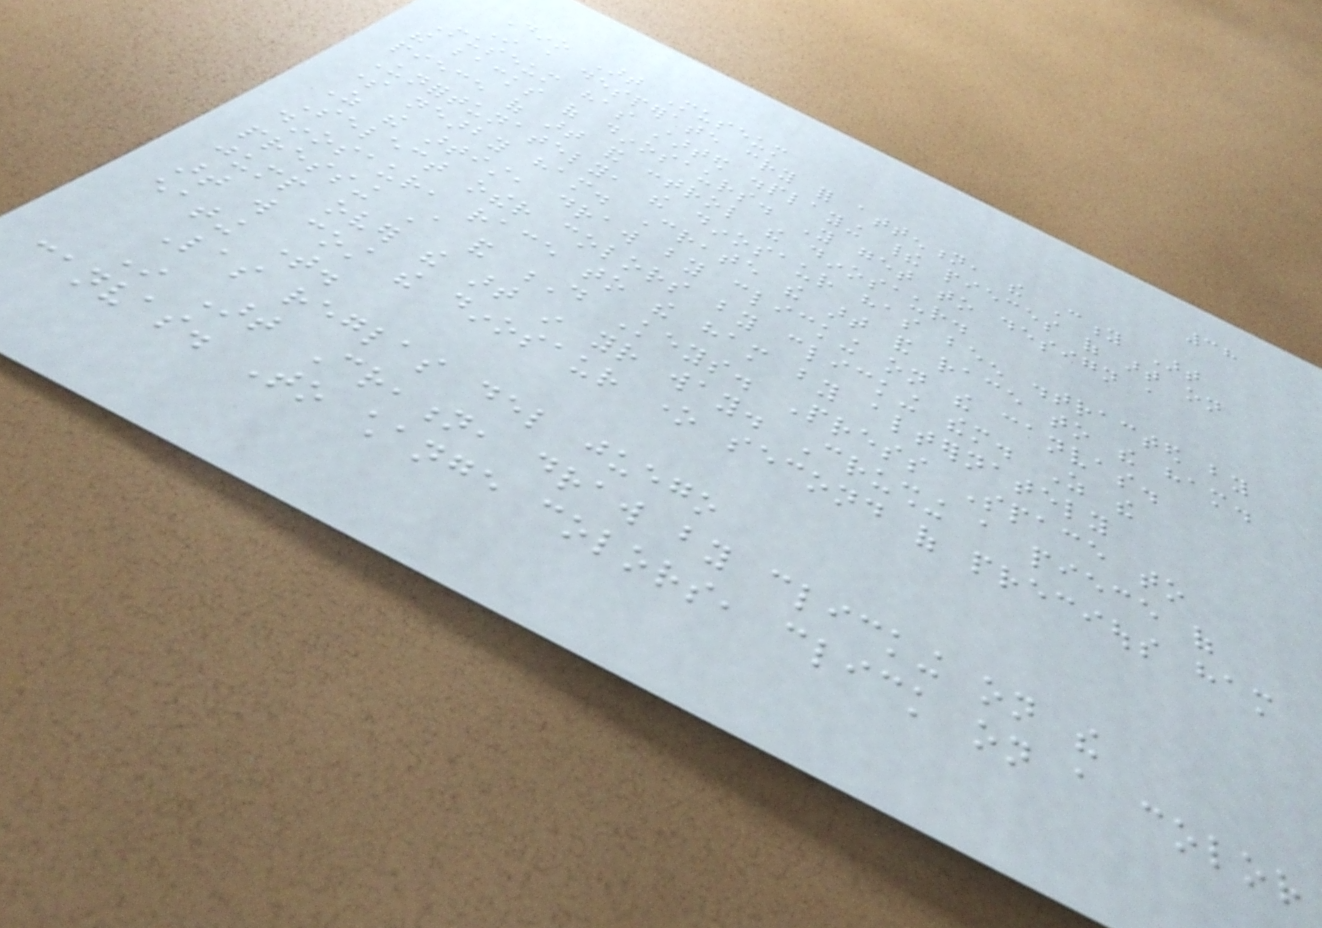38
Dino Art Museum
In a desperate cry for attention, the City Art
Museum has started displaying their pieces of art on
the backs of dinosaurs. You get to design a
piece of art and control the dinosaur.
Unfortunately, the dinosaur has been distracted by
some nearby ham. Create the art and race to the ham.
As the artist, draw by clicking on the canvas.
Select other colors by clicking them. As the
dinosaur, race to the ham by alternately
pressing A and D Keys. Press Space to
jump over the art in your way. Crushing a piece of
art will cost the dinosaur one second of precious ham
eating time.
Las reglas del juego
In Art Creation, draw by clicking on the
canvas. To change colors, click on a color
